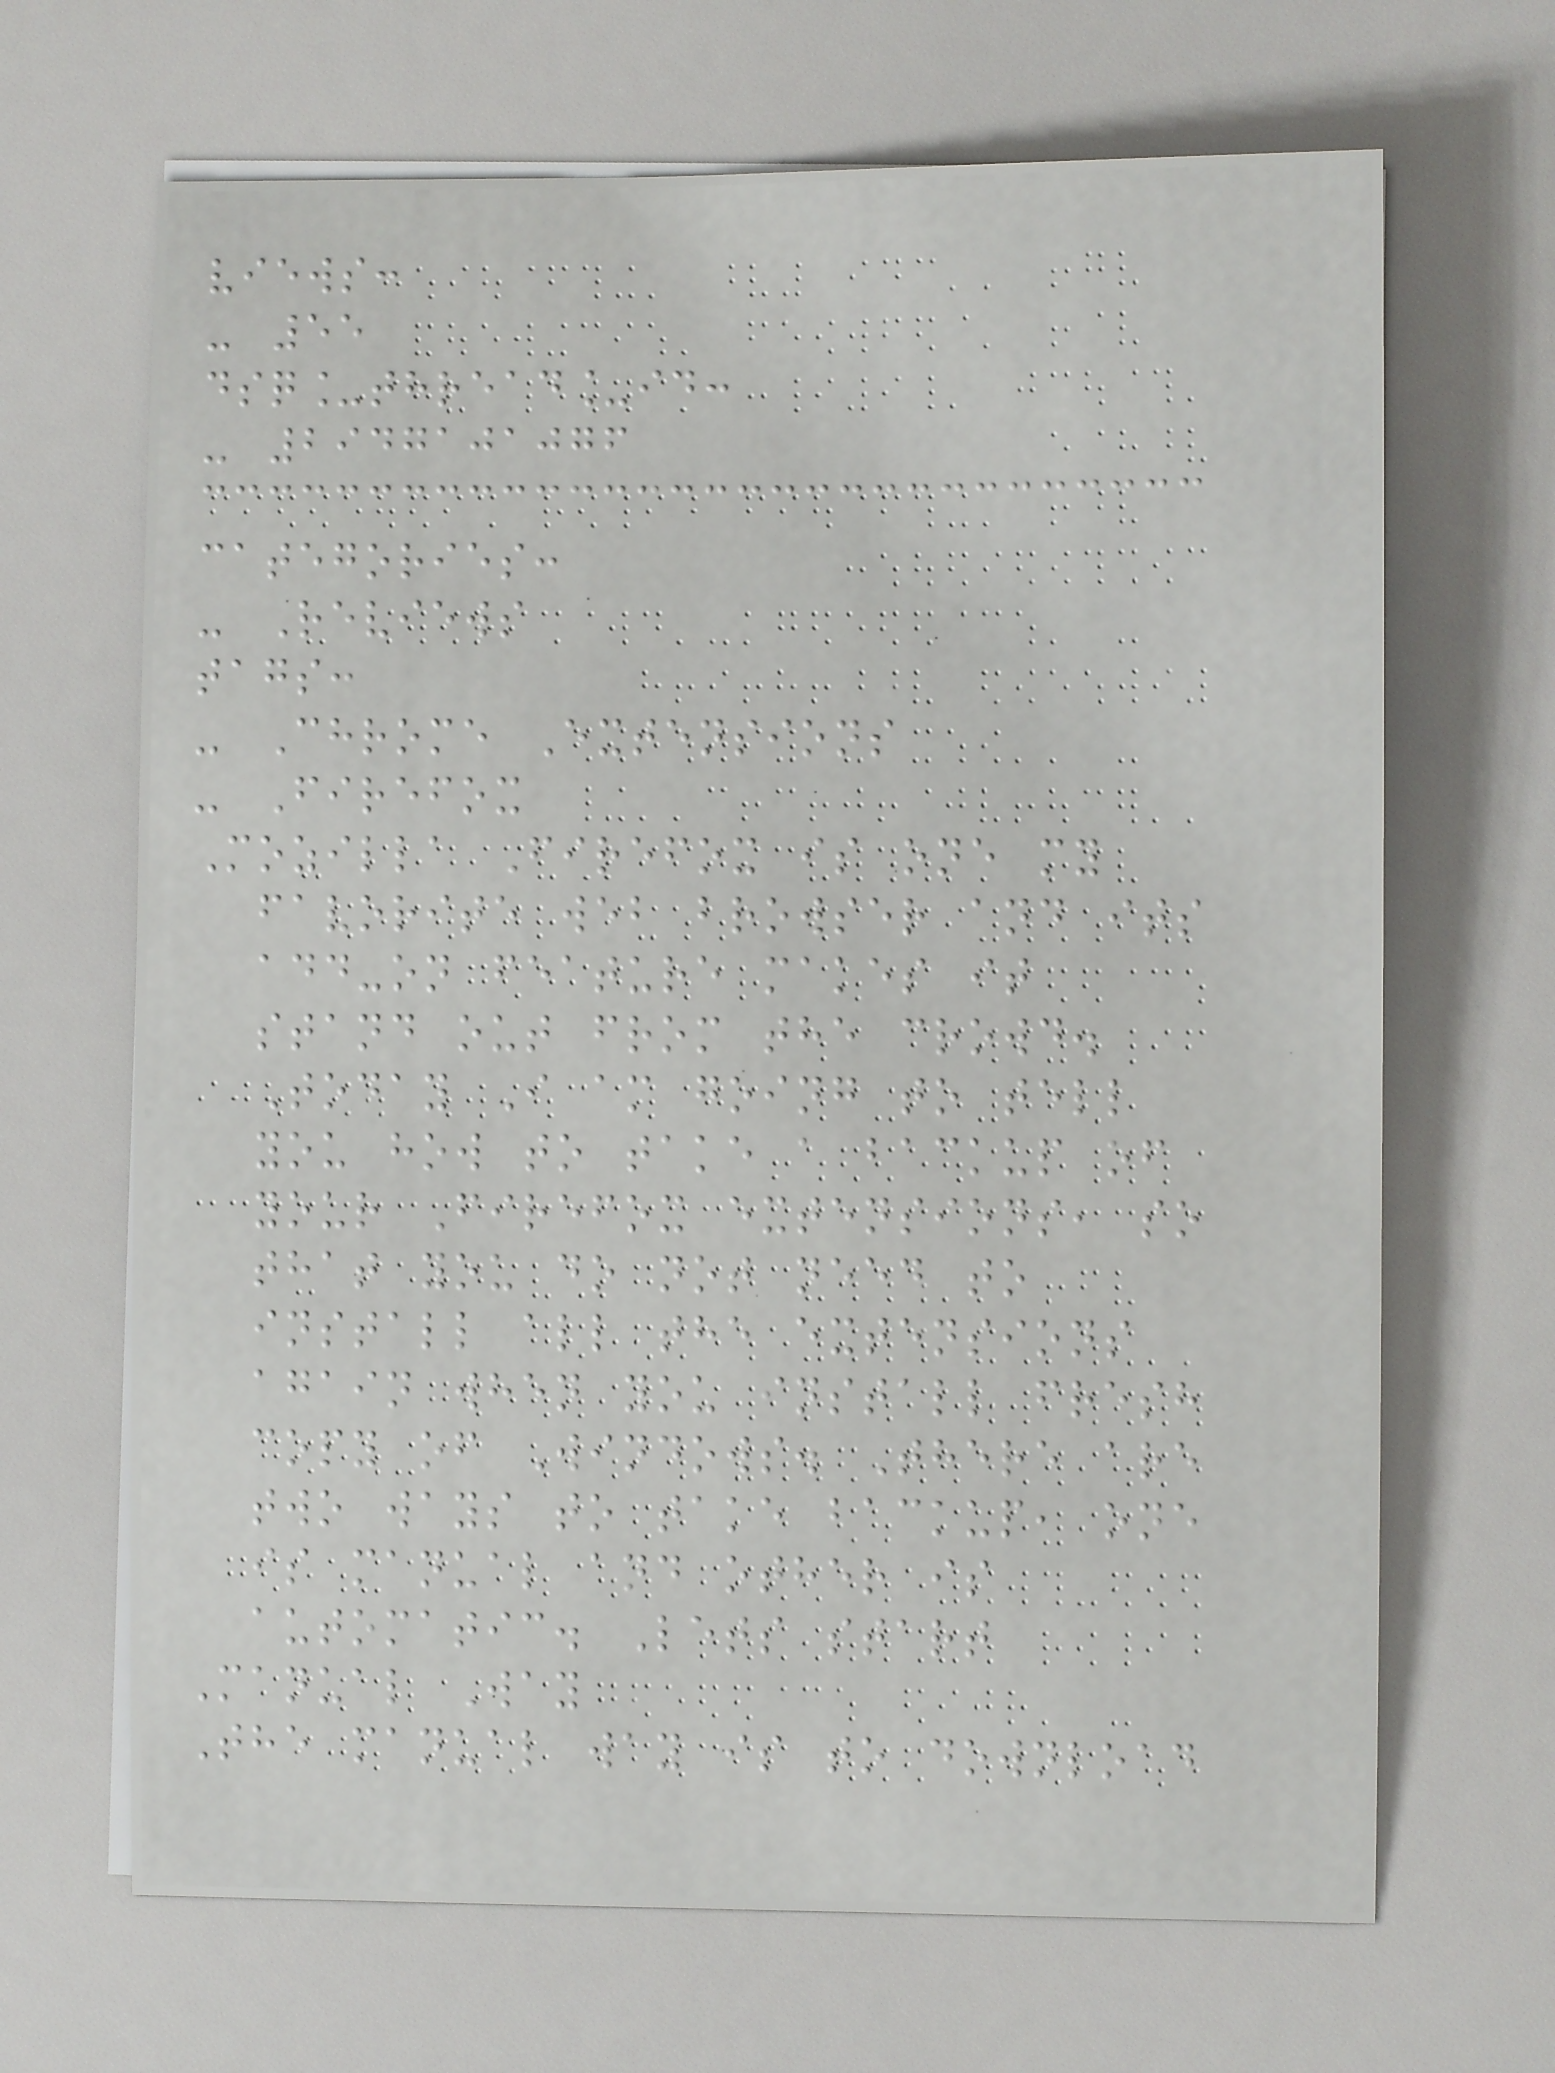views:
- 55
dsq_thread_id:
- 2947101076
categories:
- Reviews
tags:
- Chrome Extensions
- Firefox
Mozilla Firefox is one my
favorite web browser and its
add-on feature makes it
stand out from the crowd.
Today I am going to tell
you how to take a backup of
your Firefox extensions, so
that you do not need to
install all the extensions
again when you install fresh
copy of Windows. There are
two ways to take backup, one
is manual and other is
automatic. Lets start
Manual Way
The manual way is to download
